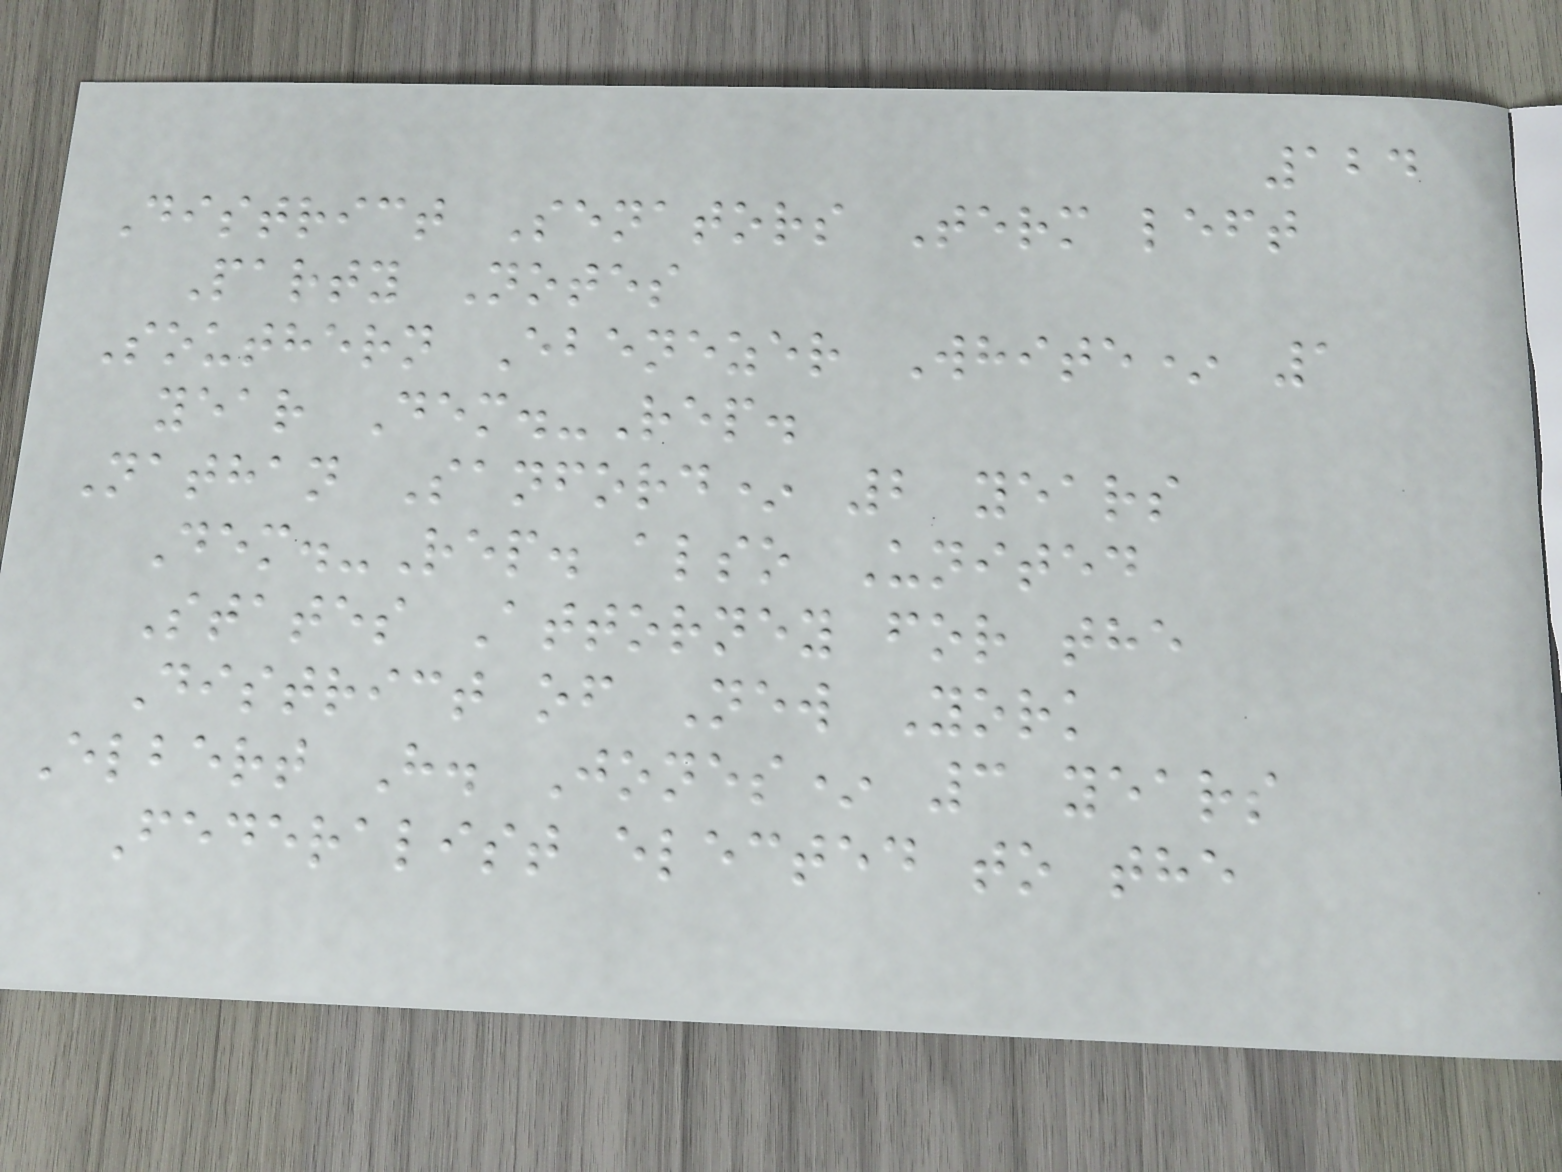124
District Senators Term left
Party Notes
Southern Ebenezer White* 1
year Dem.-Rep.
Nathan Sanford* 2 years
Dem.-Rep. also United
States Attorney for the
District of New York
Elbert H. Jones* 3 years
Federalist elected to the
